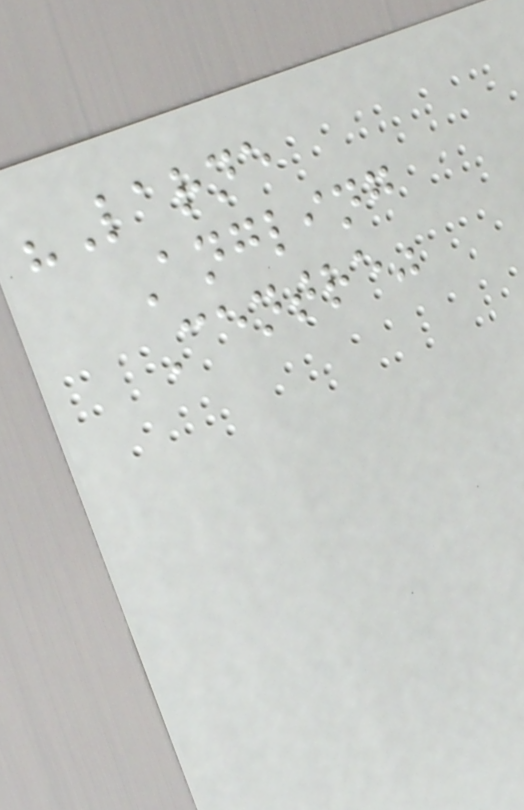"Larne
Angling
Centre"
